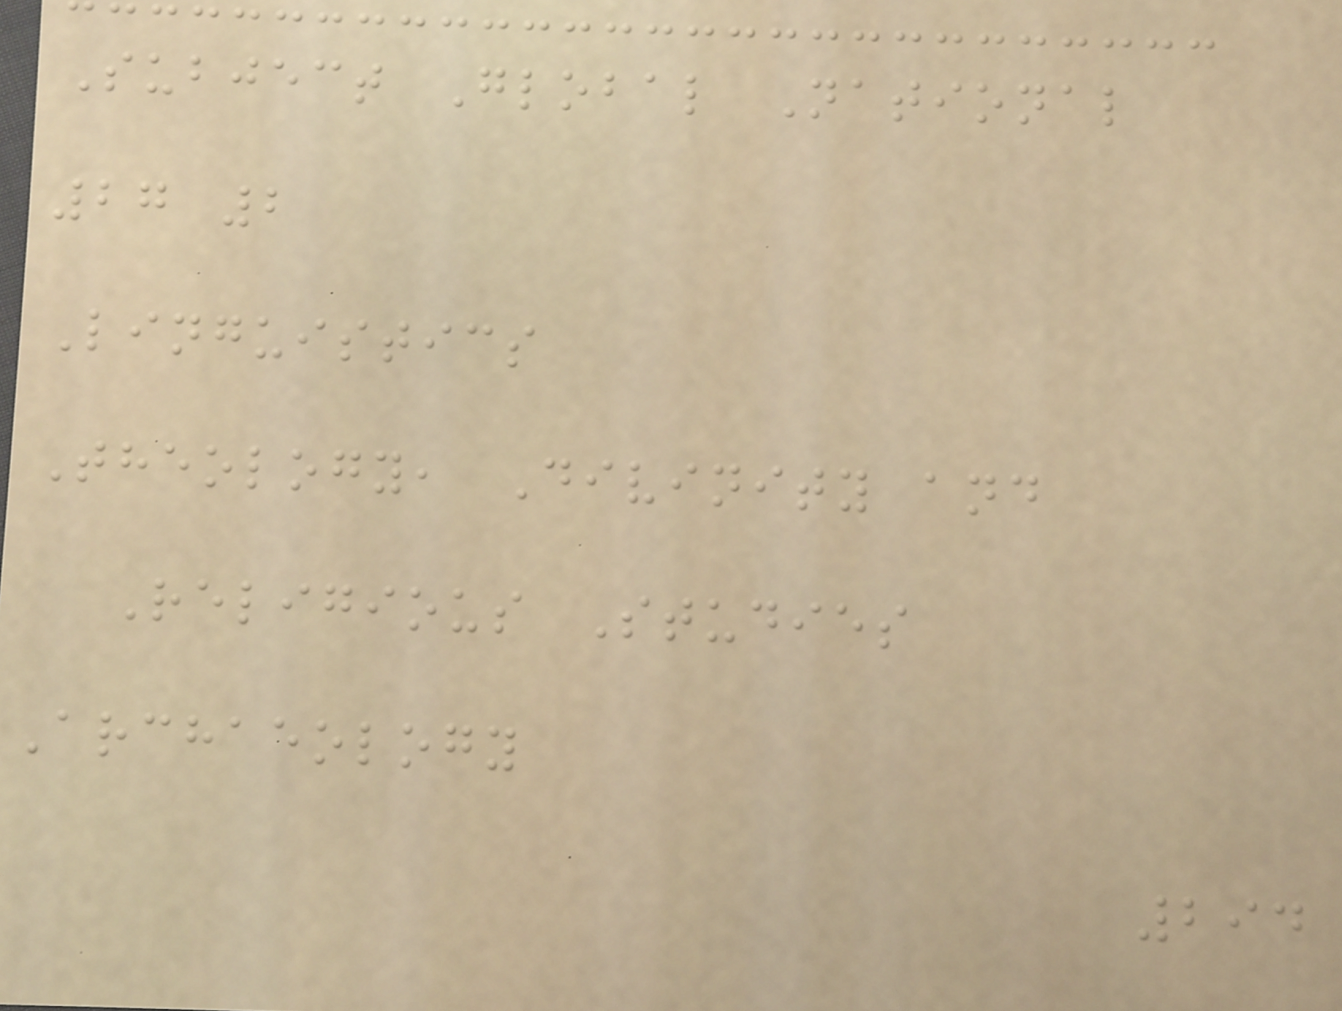Subject Global National
27 2
Linguistics
Theology, Divinity and
Religious Studies
Archaeology
294
